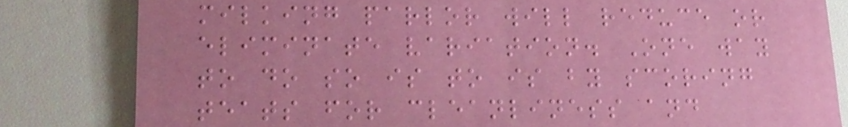milking parlor will reduce or
eliminate variation. One way
to do so is to is by scoring
teats for cleanliness and
